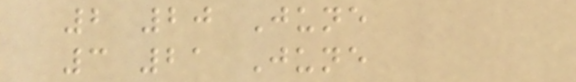2 20 June
3 21 June
